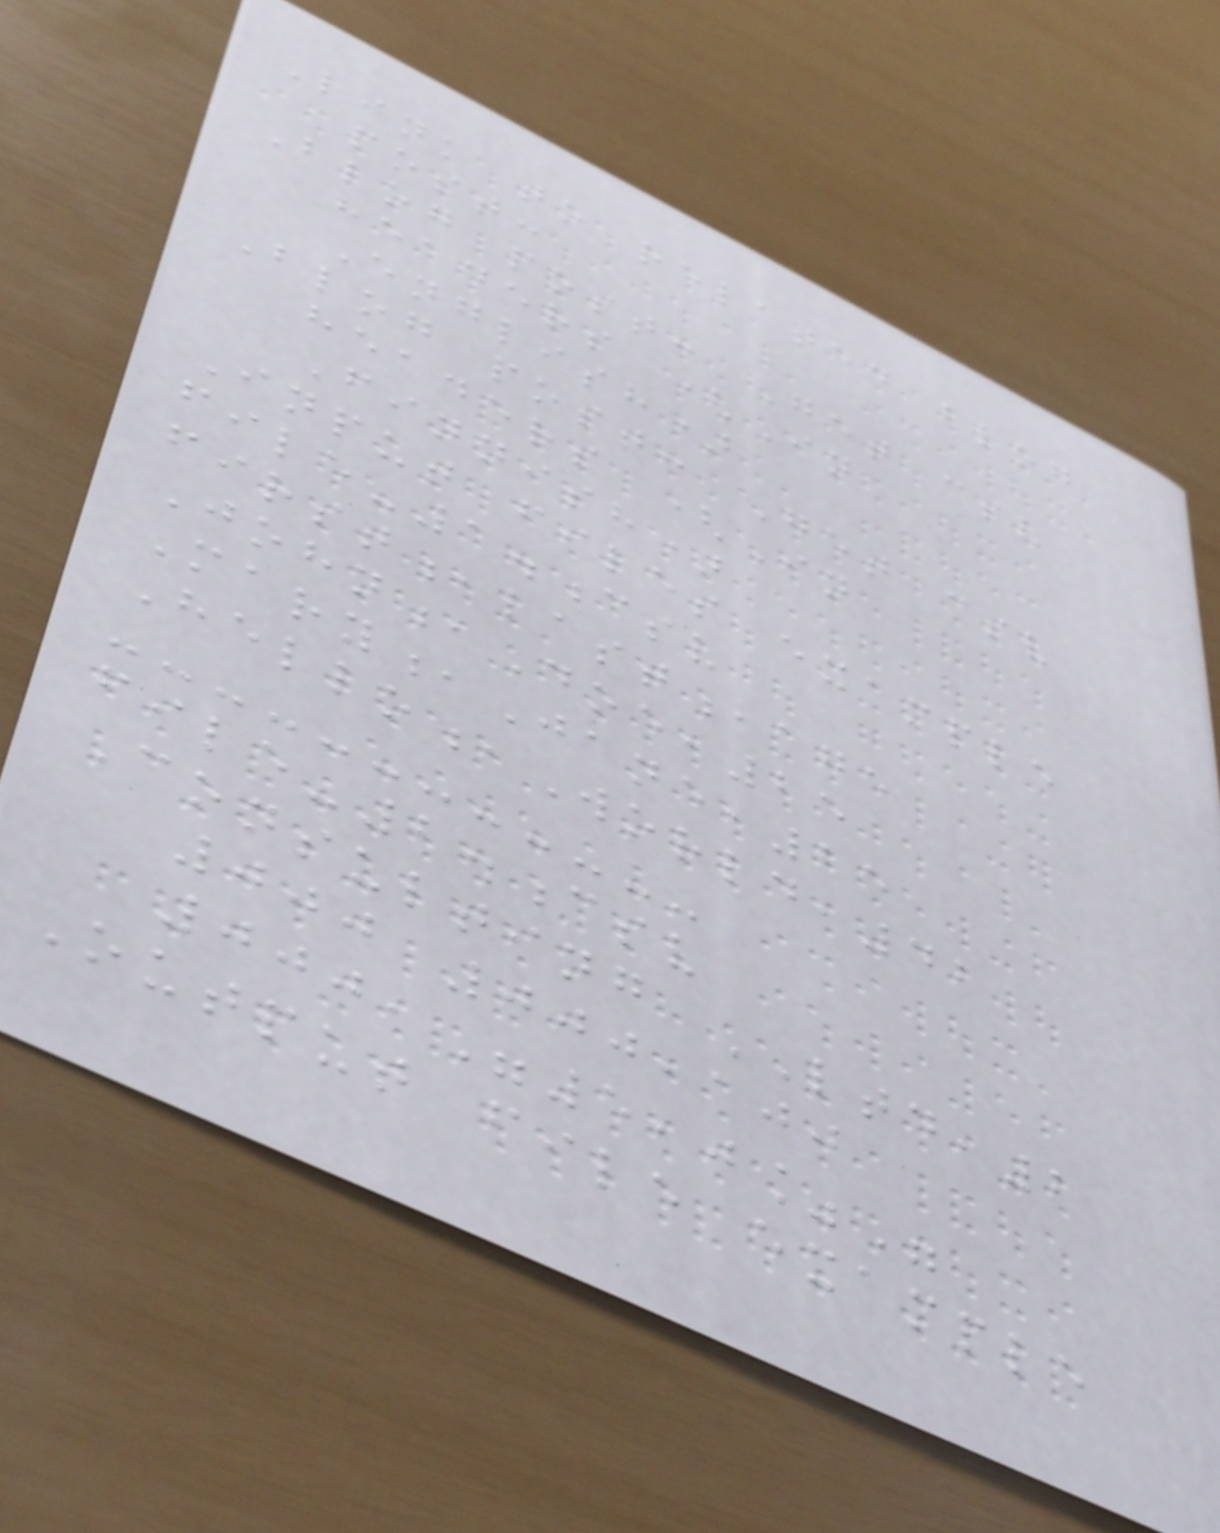Link to related blog
post:
Blog post: Get csv
headers (In
English)
Blog post: Get csv
headers (In
Finnish)
Input files example
file-1.csv
first,last,age
John,Doe,25
Mary,Jane,25
Hello,World,42
file-2.csv
Consulting LTD,2
000 000,100
000,"5,0%"
Output file example
